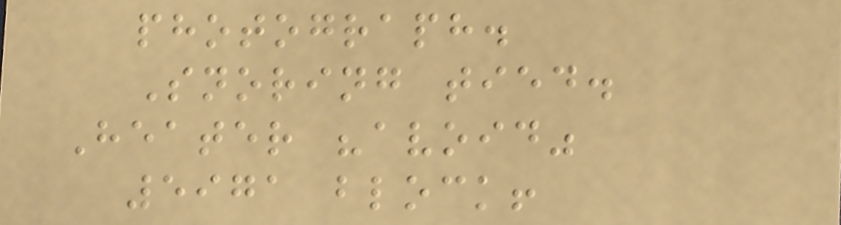photograph.
Snoring tied.
Heater "avoid"
5971 block!
